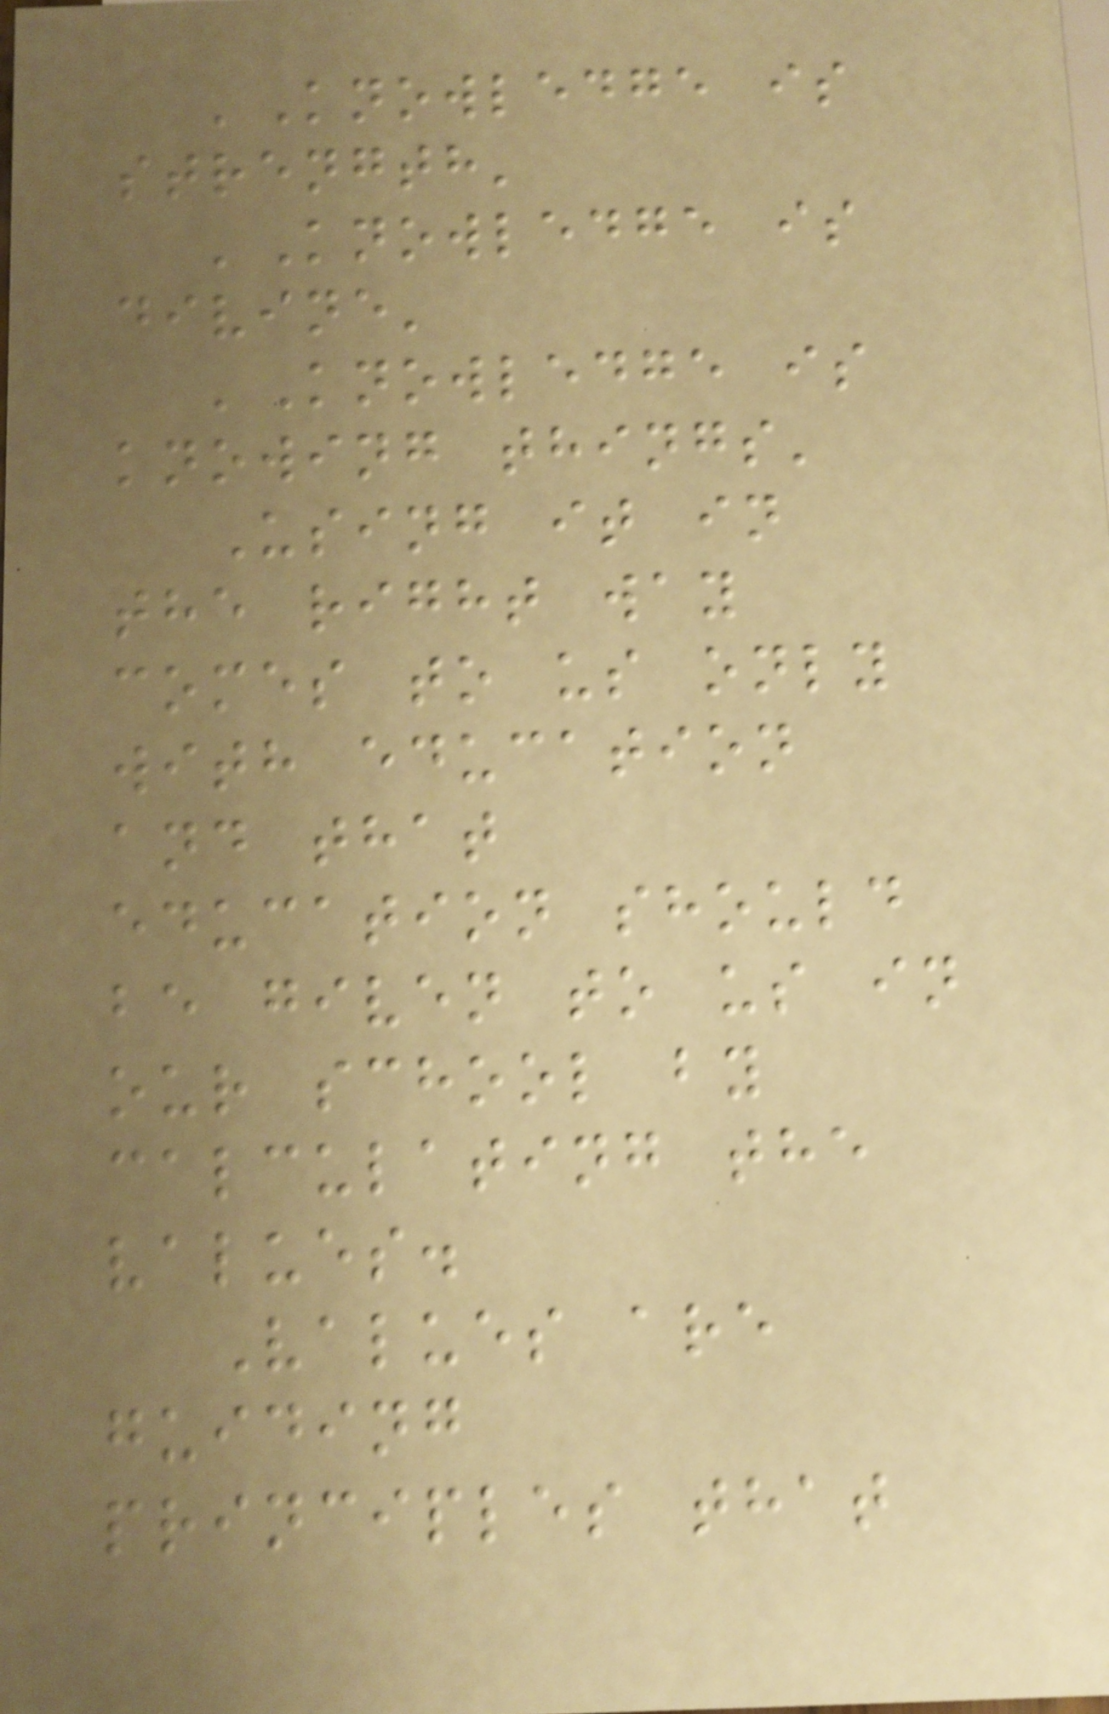'Knowledge is
strength'
'Knowledge is
divine'
'Knowledge is
knowing things'
Using it in
the right way
comes to us only
with education
and that
education should
be given to us in
our school by
calculating the
values.
Values are
guiding
principles that
